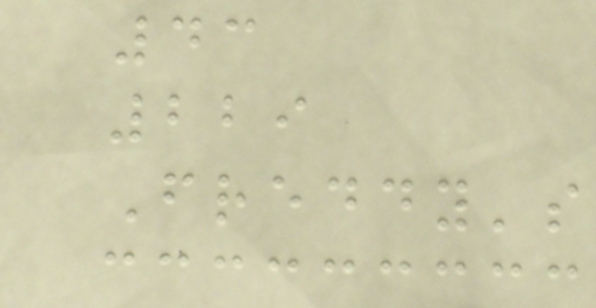43
229
Freddy's
